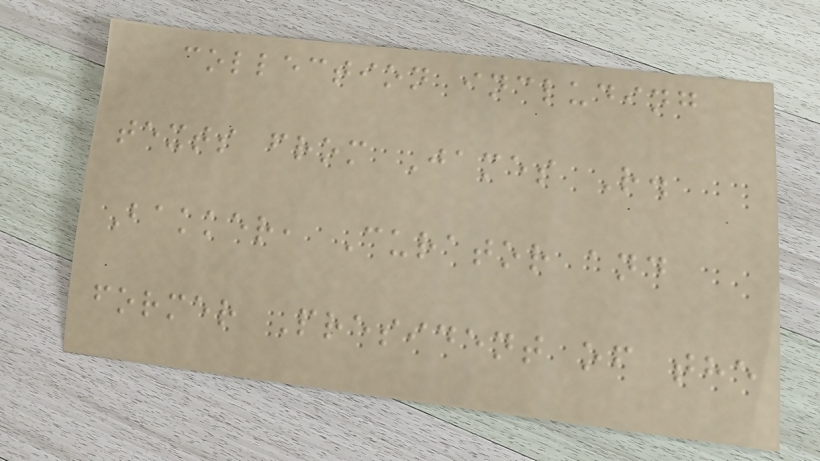collection including
texts from James R.
Bakker, Curator and
former President of the
